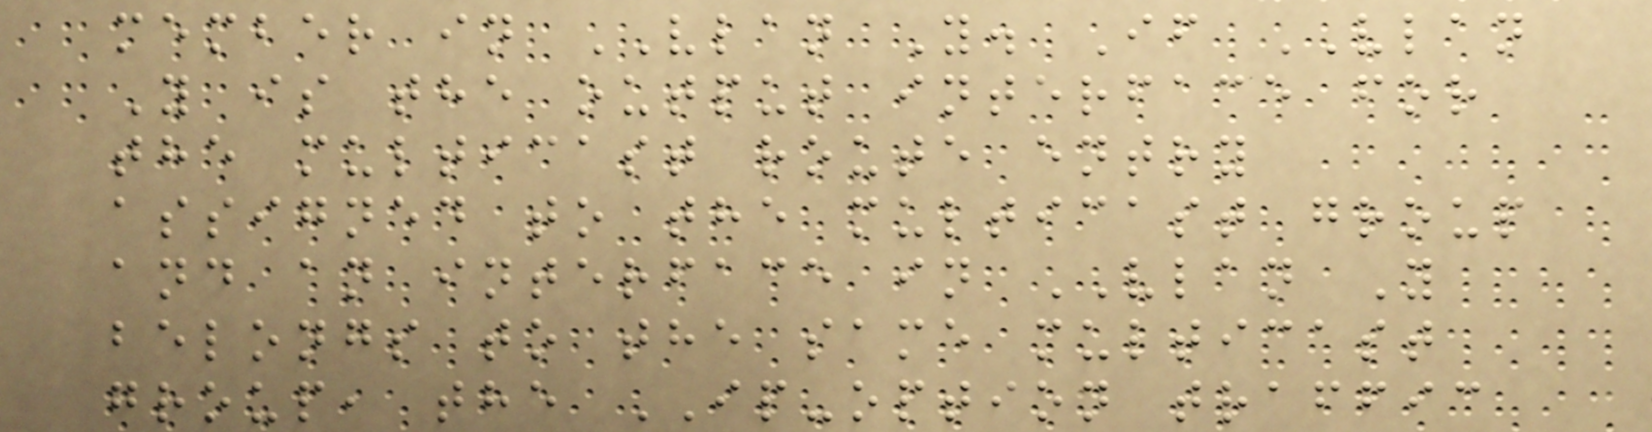member in VLAN Y. If VLAN
Y is the output interface for
the multicast route entry
assigned to the multicast group
and an interface in VLAN Y
belongs to the same multicast
group, the IP-option traffic
